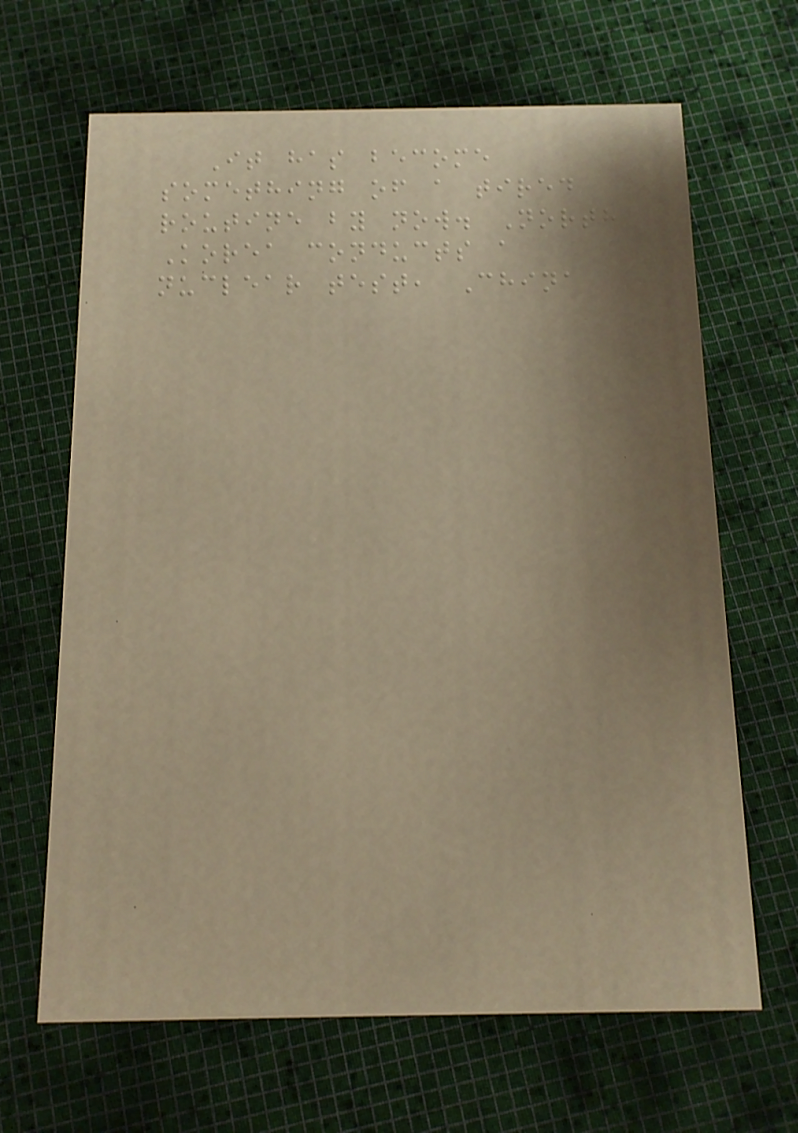It has become
something of a tired
routine by now. North
Korea conducts a
nuclear test, China
